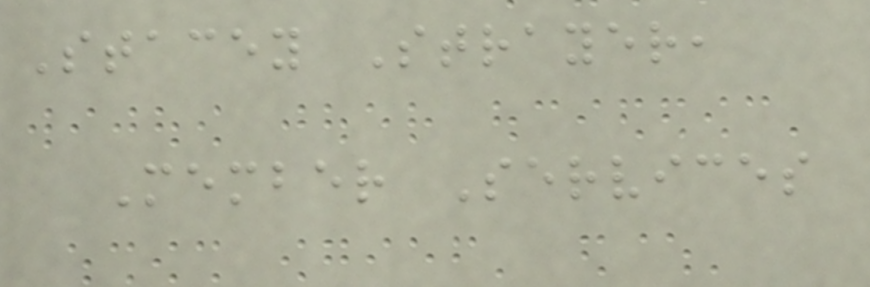Stacey Strayer,
Member Services
